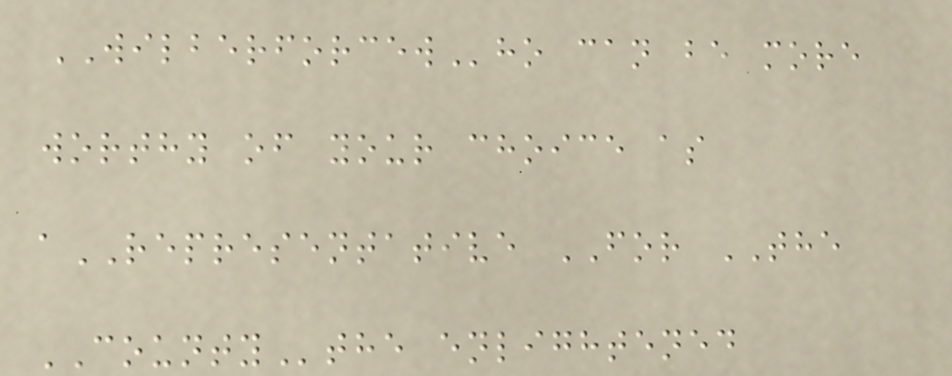WILBERFORCEWho can be more
worthy of your choice as
aREPRESENTATIVE FOR THE
COUNTYthe enlightened
